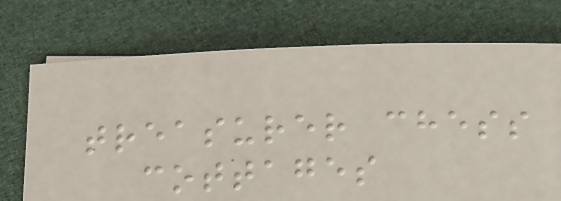treasurer chess
cottages
